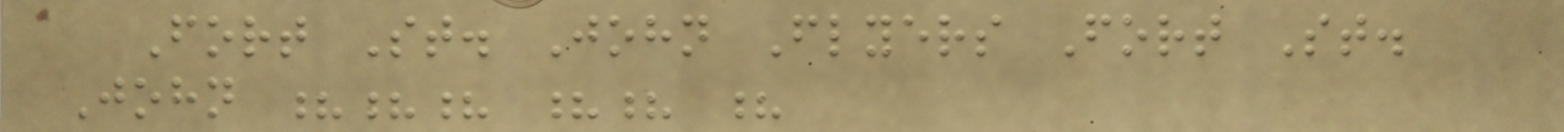Fort St. John Flyers Fort St.
John ??? ?? ?
